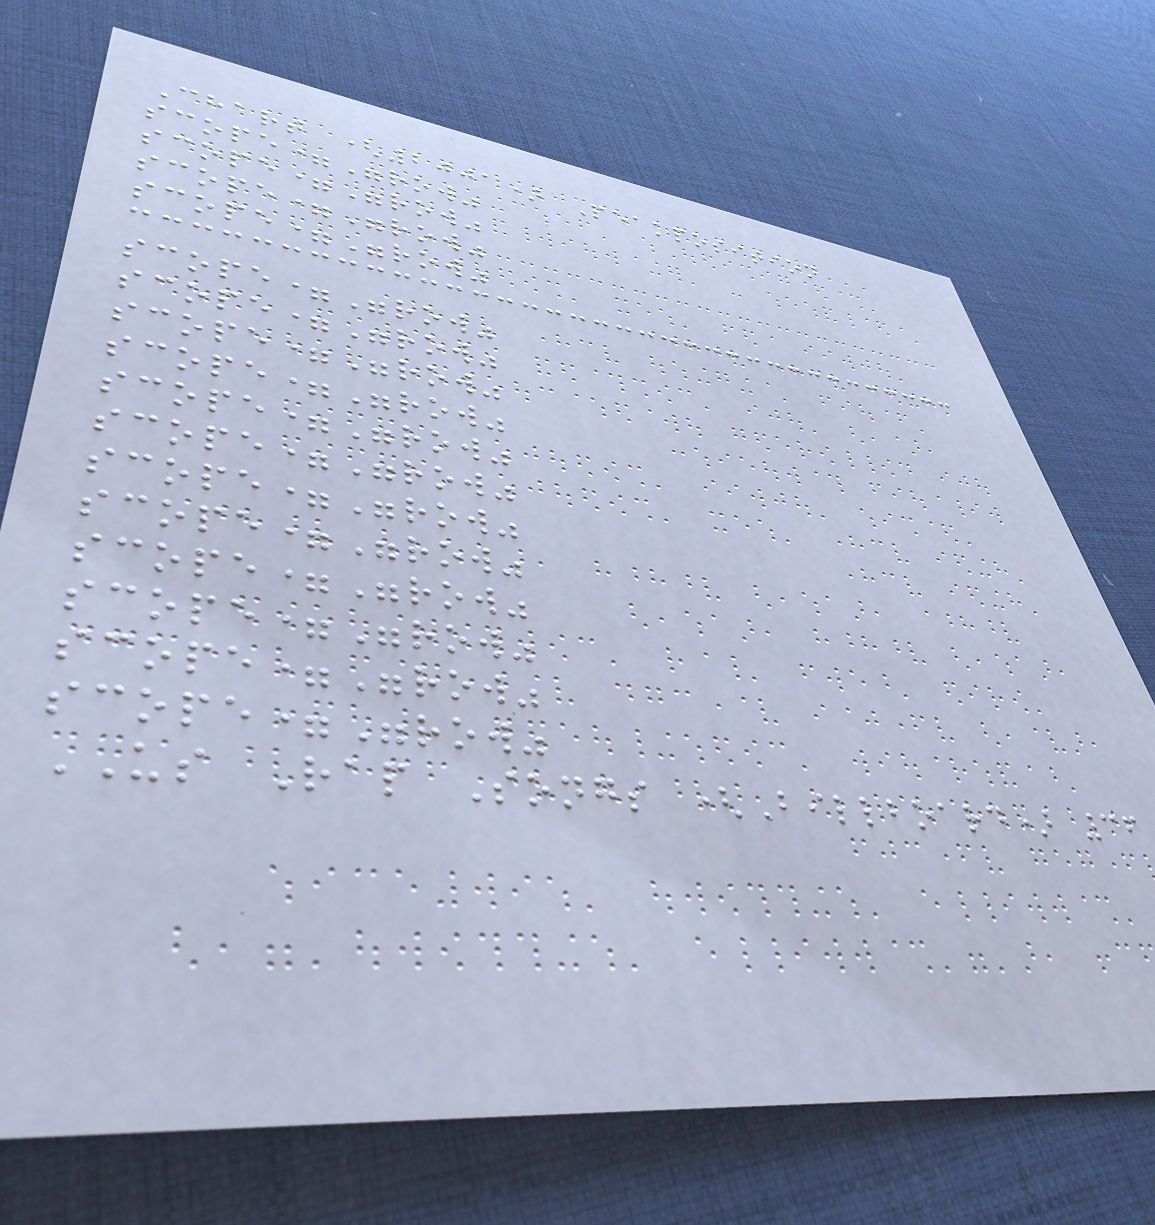Chart (2001) Peakposition
scope="row"
scope="row"
scope="row"
scope="row"
scope="row"
scope="row"
scope="row"
scope="row"
scope="row"
scope="row"
scope="row"
scope="row"
scope="row"
scope="row"
scope="row"
scope="row"
US Rap Songs (Billboard) 36
